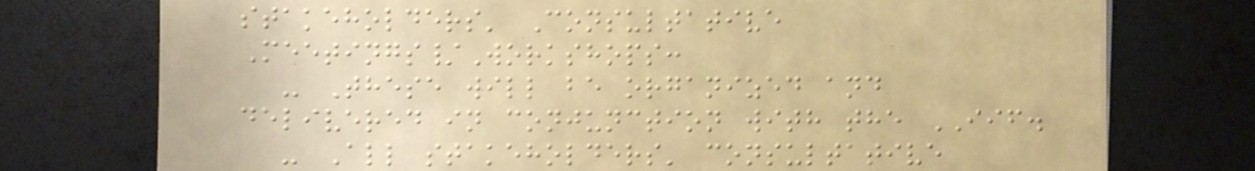stakeholders' Consultative
Meetings/Workshops:
- These will be organized and
delivered in conjunction with the IIF.
- All stakeholders' consultative
